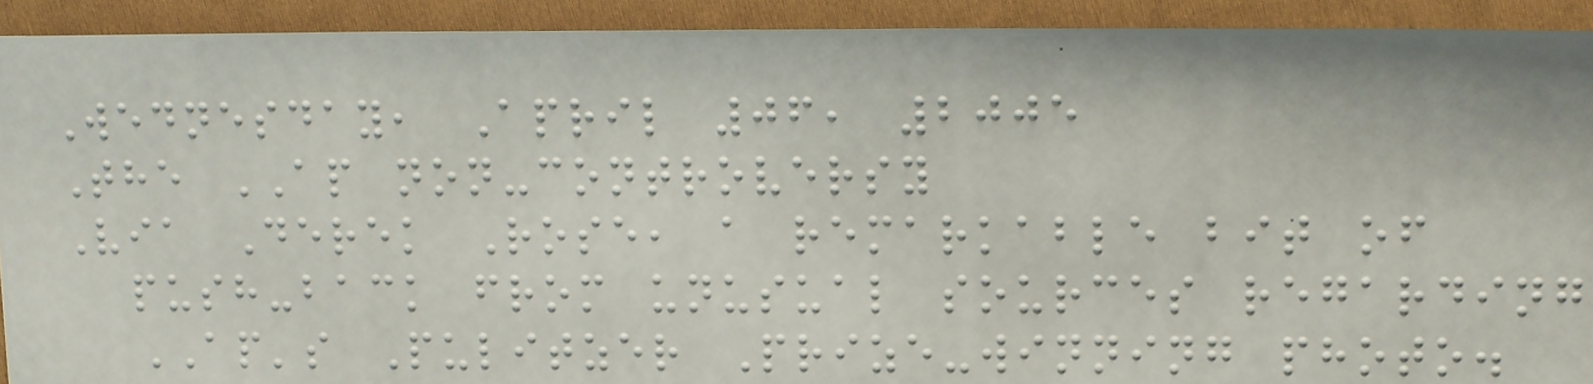Wednesday, April 06, 2005
The AP non-controversy
Via Derek Rose, a remarkable bit of
push-back from unusual sources regarding
AP's Pulitzer Prize-winning photo.
